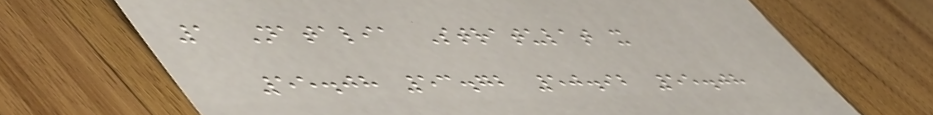1 Natalia Stratulat x
55.08 53.72 50.92 55.08
